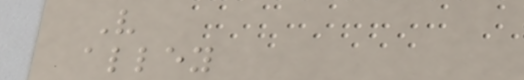V
alley
